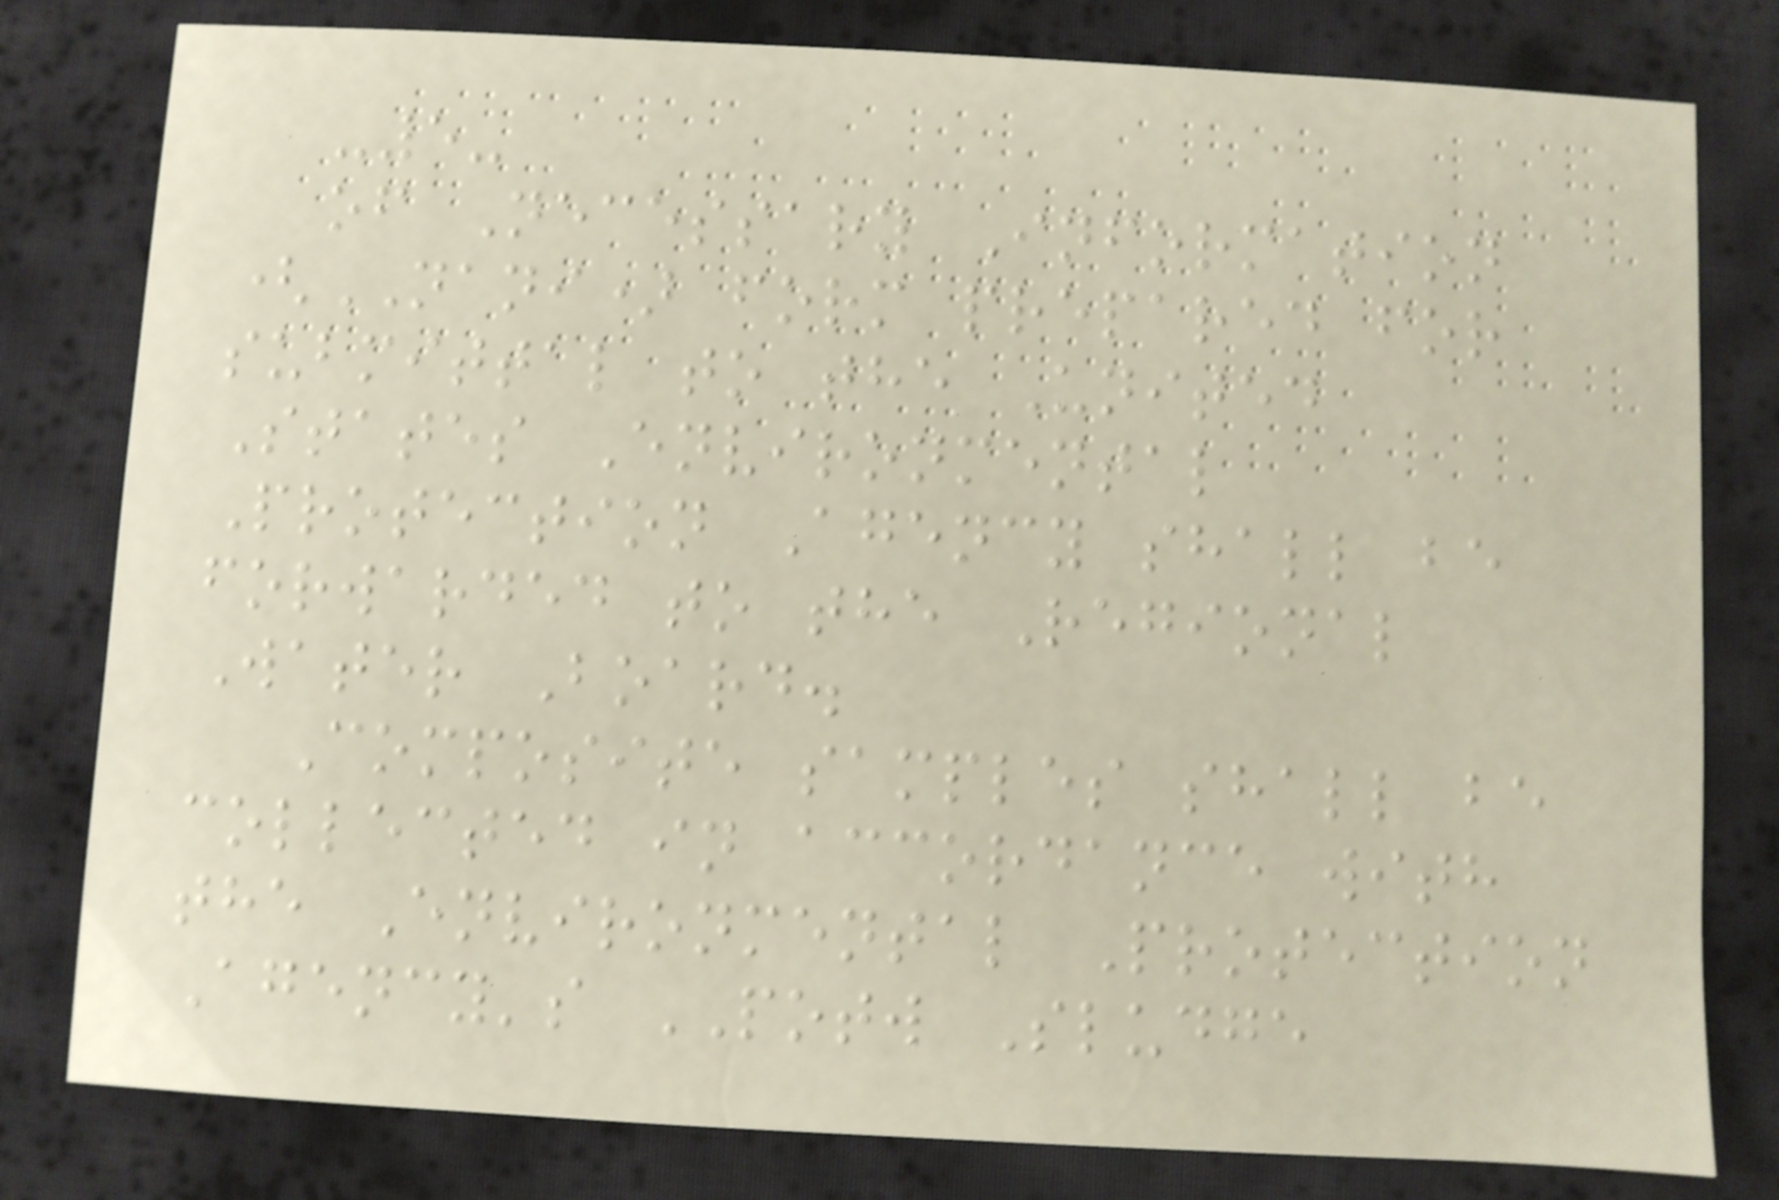-5-
of Necessary Information
(NANI) form prepared for
submittal to the United
States Environmental
Protection Agency shall be
forwarded to the Regional
Water Board.
Composite samples shall be
collected in accordance with
the Environmental Protection
Agency's POTW Sludge
